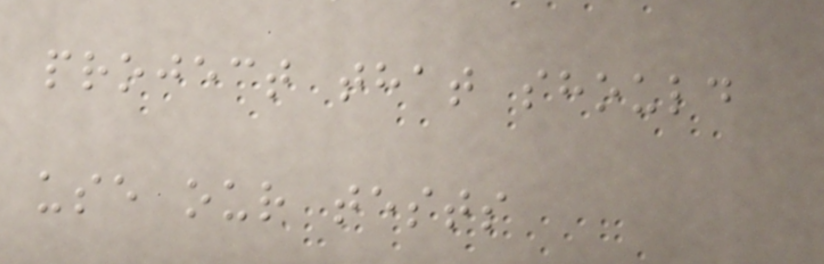project that should
use our tests
